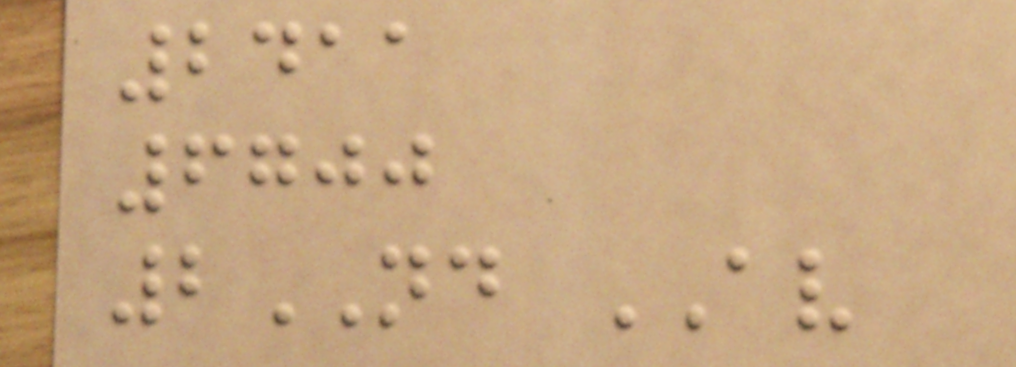2411
6700
2ND AV
